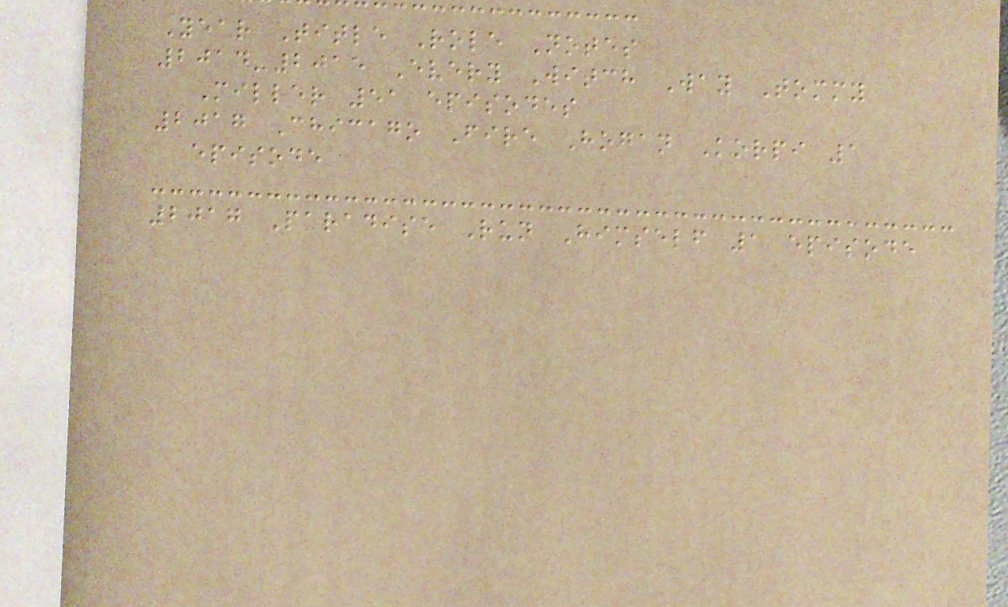Year Title Role Notes
2014-2015 Every Witch Way Tommy
Miller 51 episodes
2017 Chicago Fire Hogan Korpi 1
episode
2017 Paradise Run Himself 1 episode
